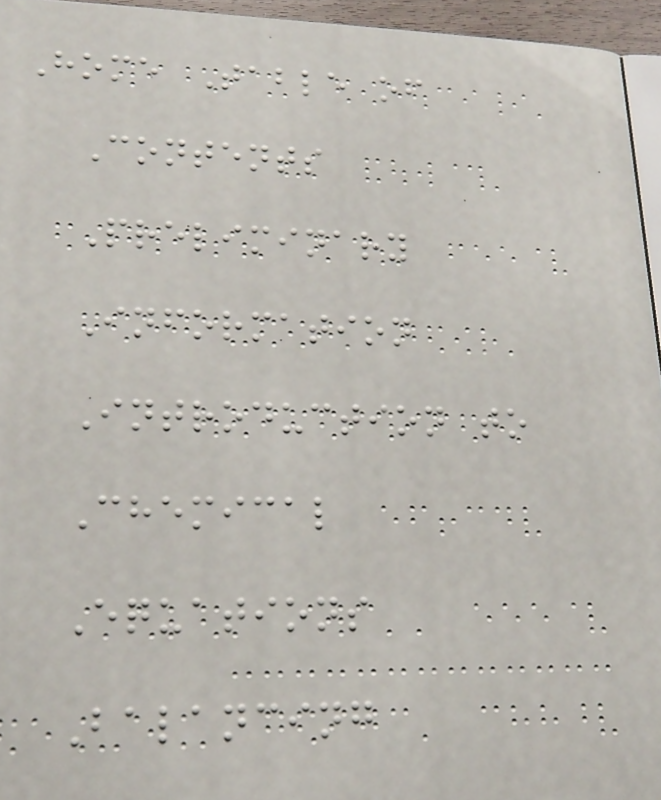Home Table of
Contents
Preliminary
Information
Introduction to
Chemical
Equations
Balancing
